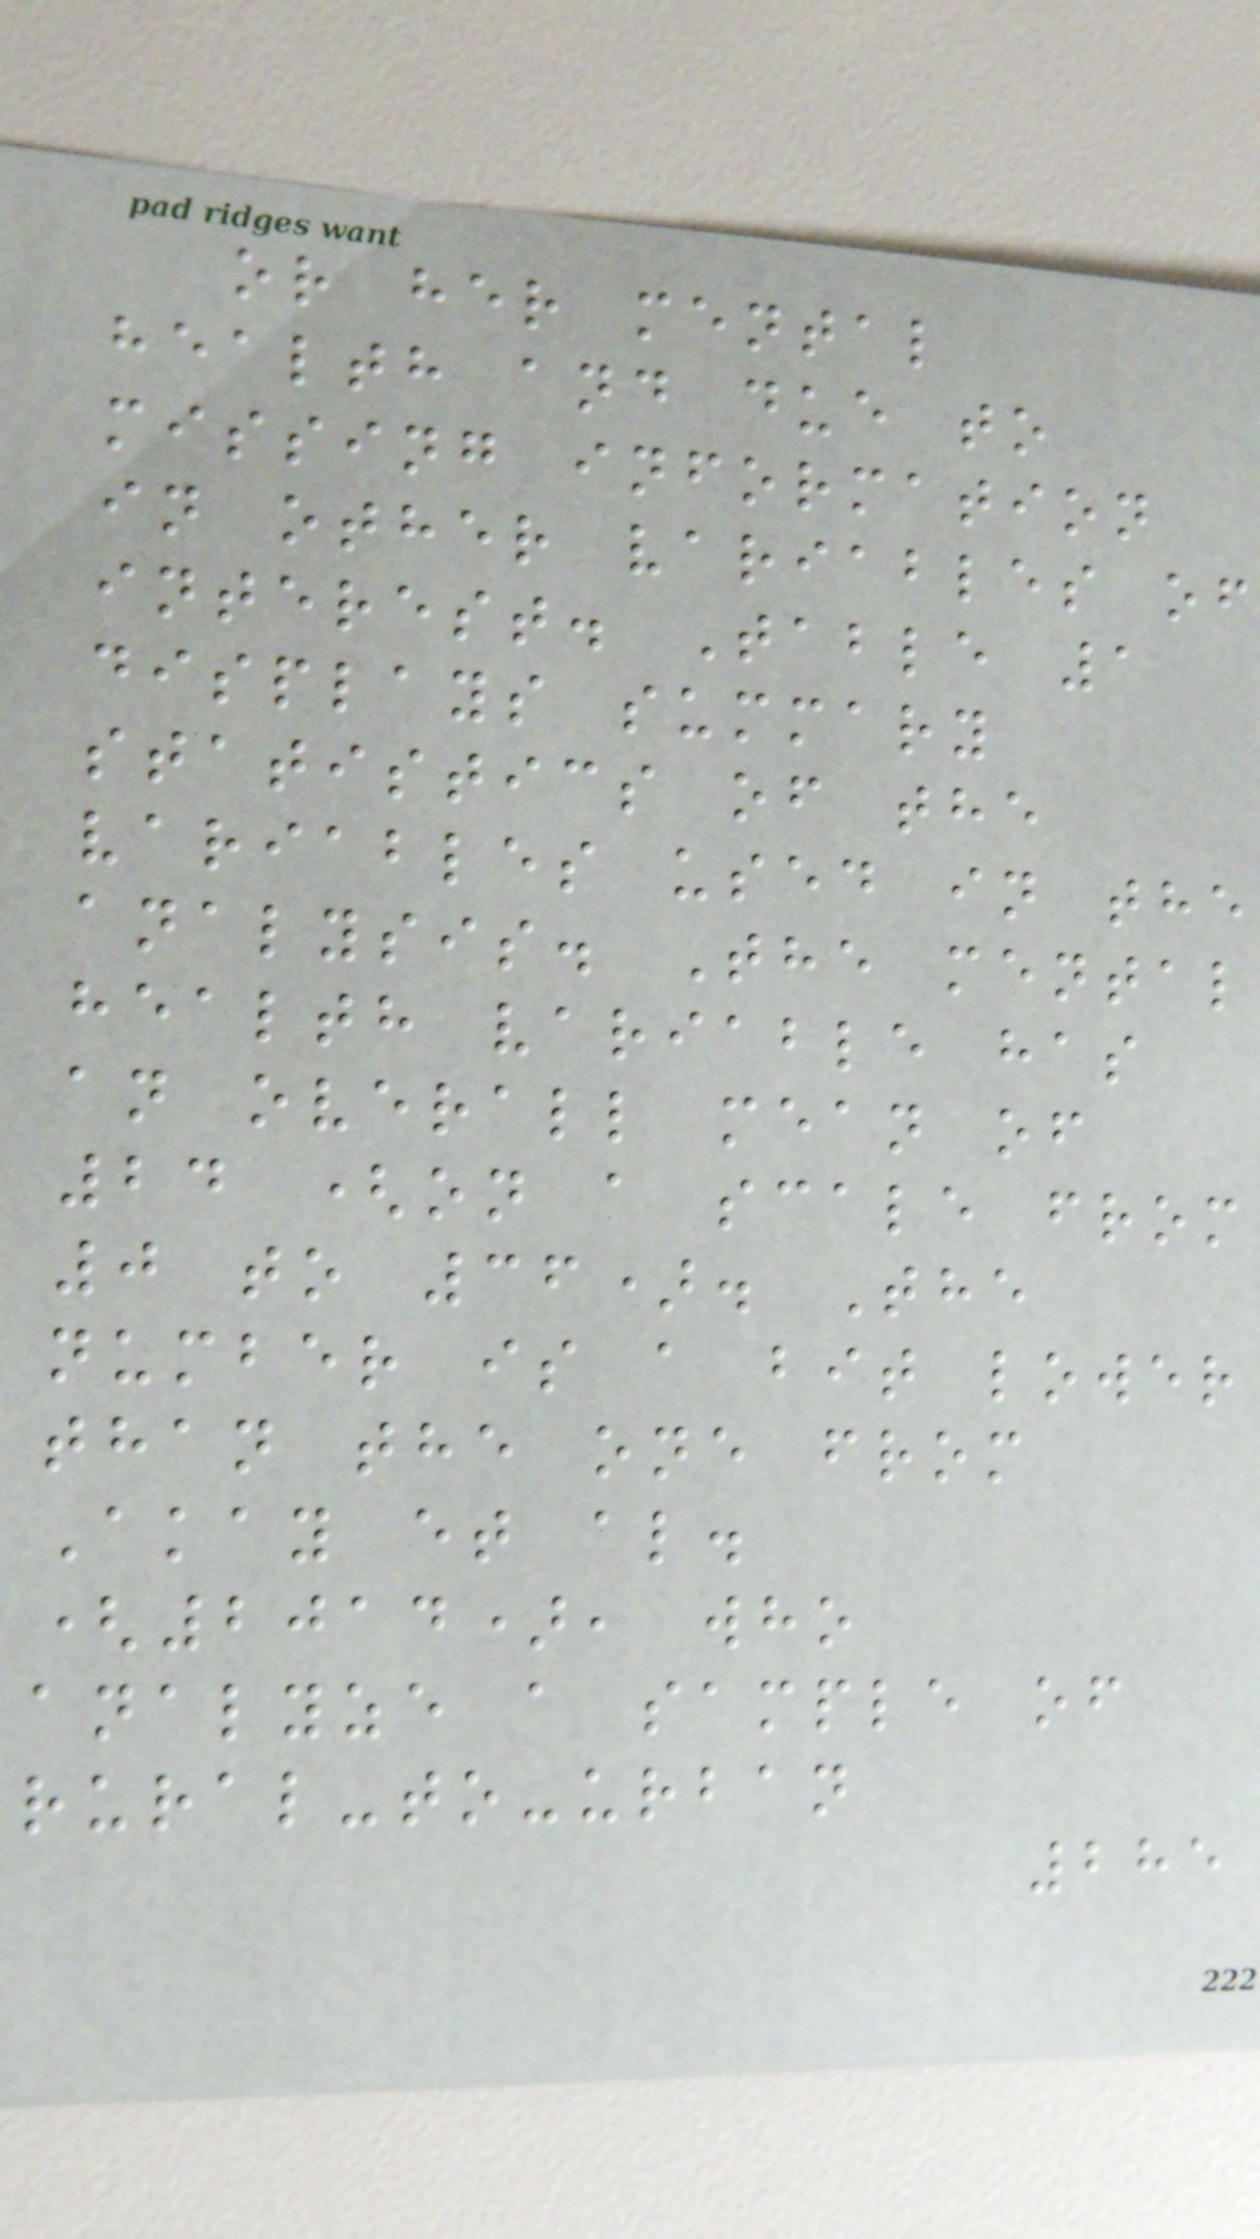or her mental
health and due to
missing information
in other variables of
interest. Table 1
displays summary
statistics of the
variables used in the
analysis. The mental
health variable has
an overall mean of
24 (on a scale from
0 to 36). The
number is a bit lower
than the one from
Akay et al.
(2014), who
analyze a sample of
rural-to-urban
285
